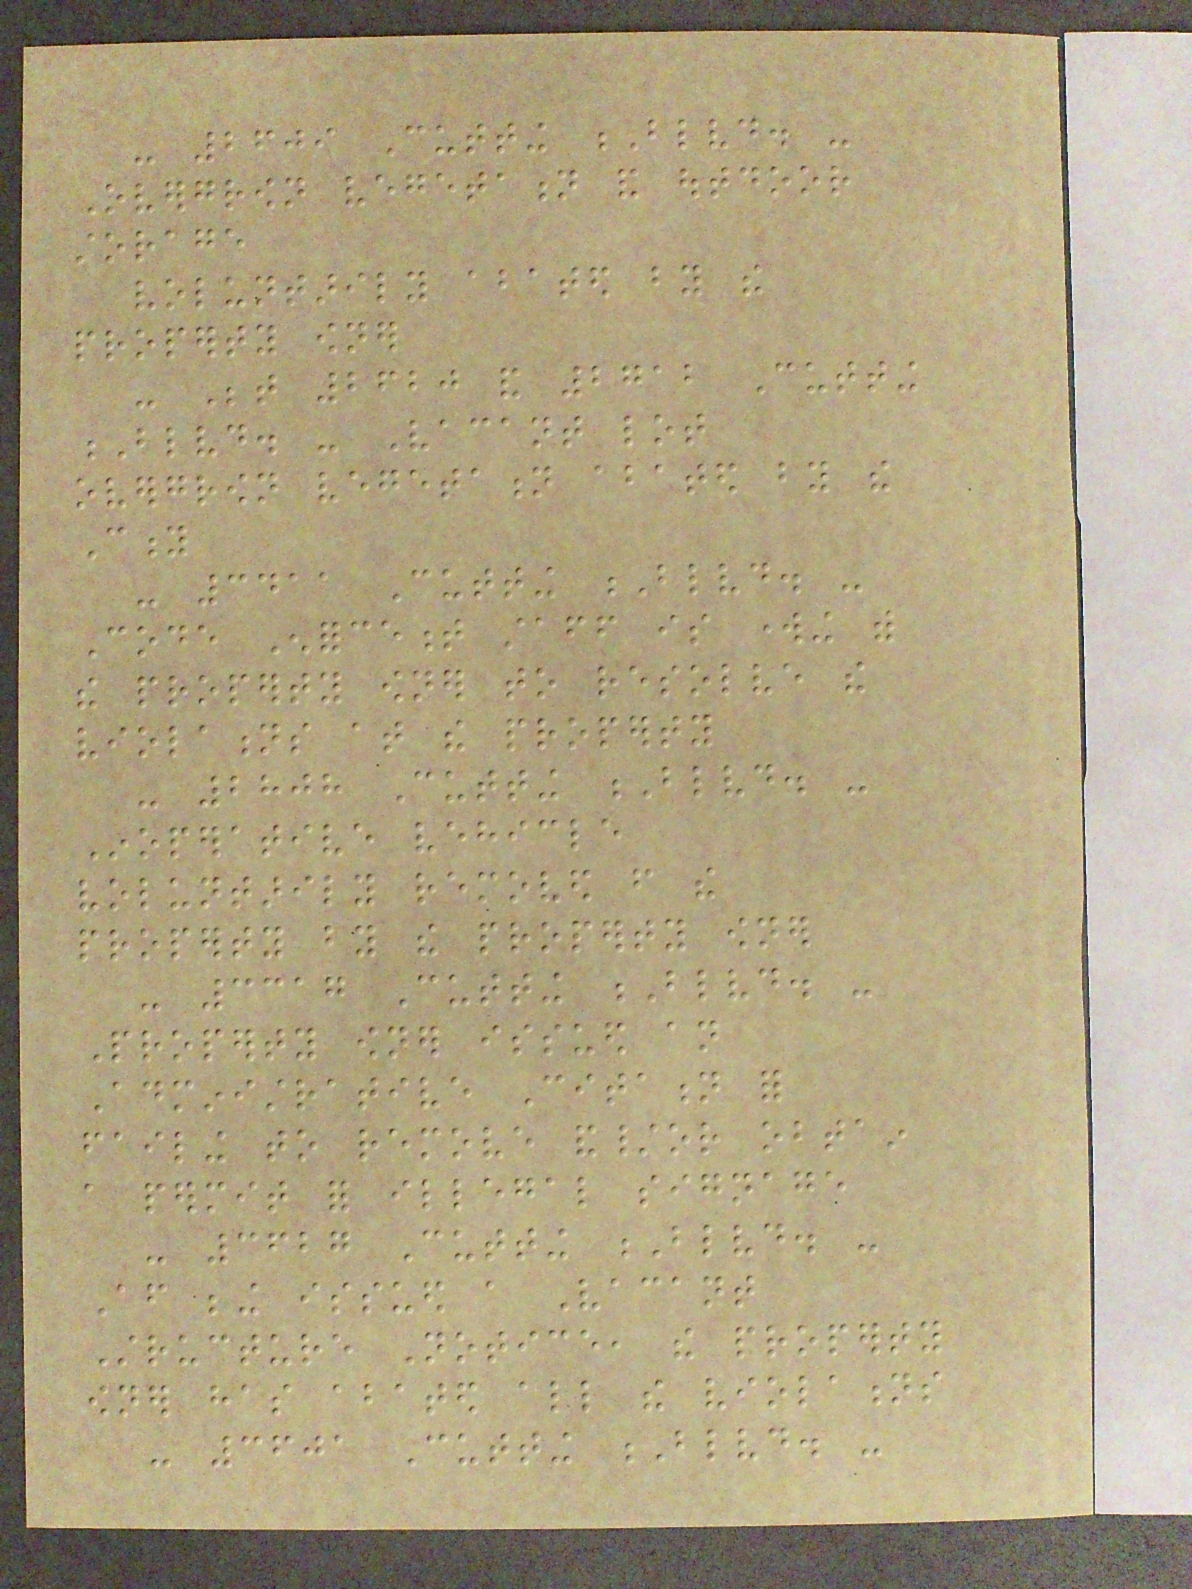- 2609 Cutting Blvd. -
Overgrown vegetation and outdoor
storage
voluntarily abated by the
property owner
- Between 2620 and 2712 Cutting
Blvd. - Vacant lot
overgrown vegetation abated by the
City
- 3411 Cutting Blvd. -
Code Enforcement staff is working with
the property owner to resolve the
violations at the property
- 2808 Cutting Blvd. -
Inoperative vehicle
voluntarily removed from the
property by the property owner
- 3317 Cutting Blvd. -
Property owner issued an
Administrative Citation for
failing to remove and/or obtain
a permit for illegal signage
- 3627 Cutting Blvd. -
After being issued a Vacant
Structure Notice, the property
owner has abated all the violations
- 3601 Cutting Blvd. -
